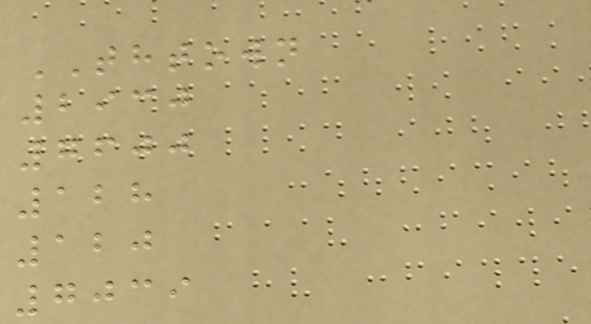THTOWN
2930
7600
128
120
7039
